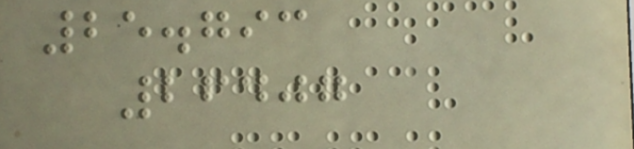25.793
26407
